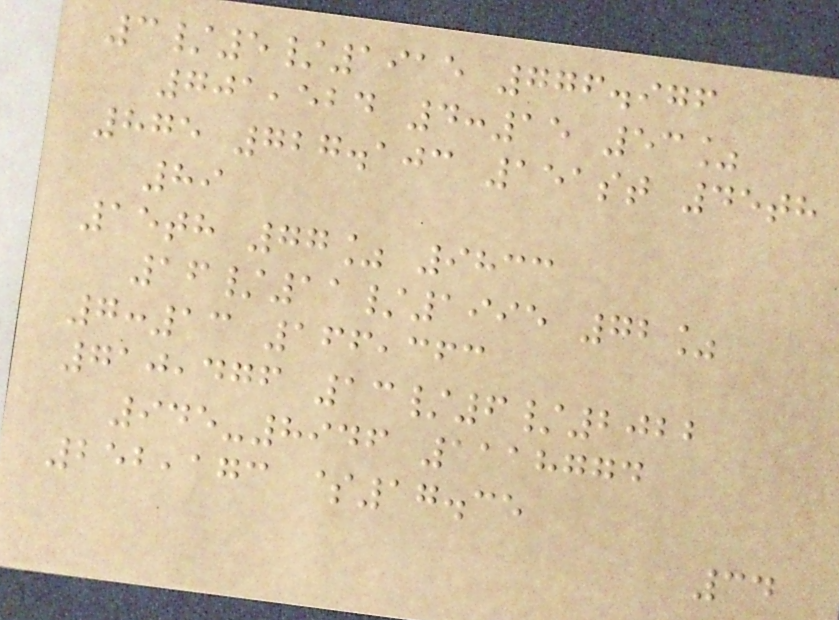3/5/1915 776.976
701,524 4:15 53%
875 727.103 151st 45th
89
15th 77% 9833
16/11/1995 72%
7:13 166,363
710,476 13/6/2022
945-8946 1118774
252,173 $17.35
34
